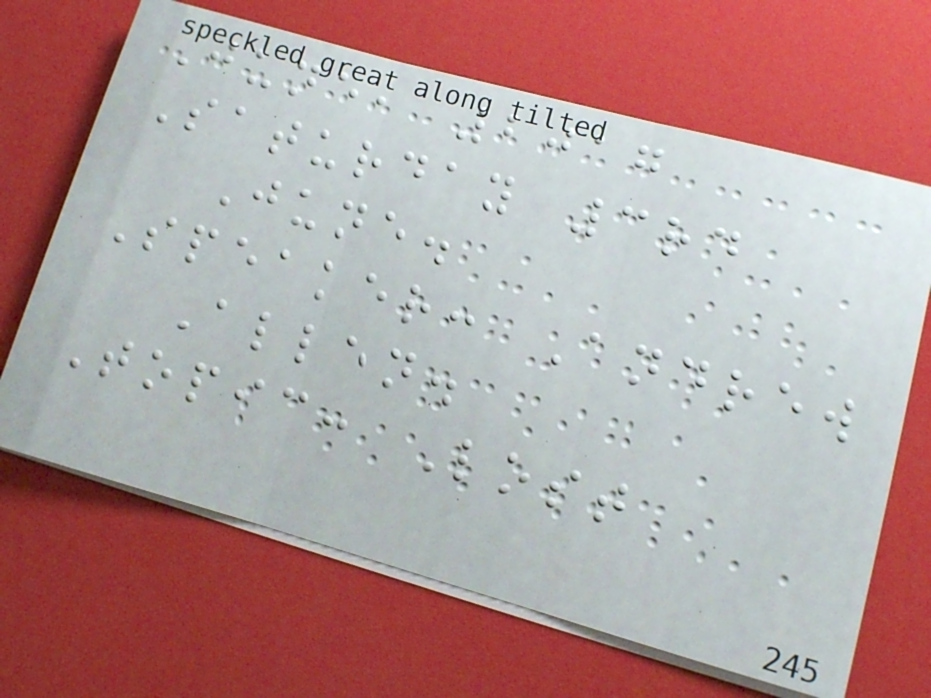June, 2017
Saturday 3rd
June.
Speaker: Andrew
Allen.
Topic: Lost
